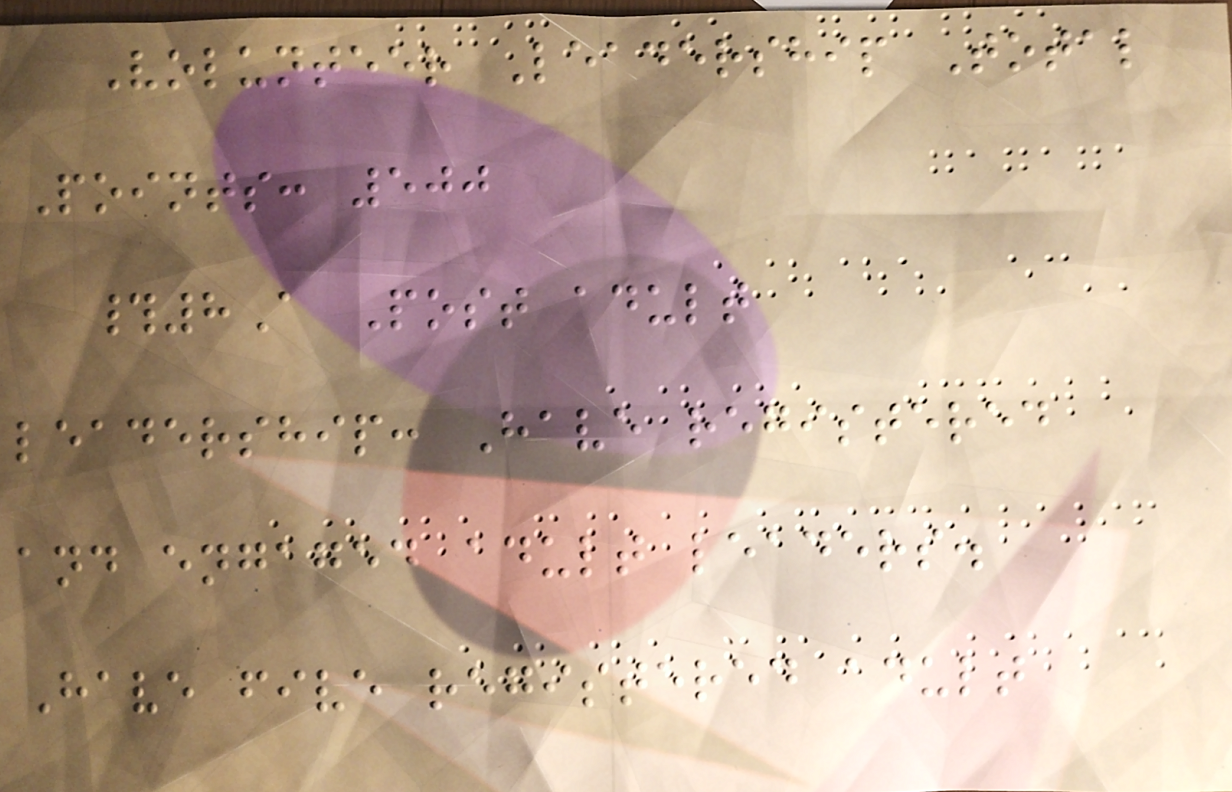Volunteer Leadership Total
Points: 500
#8A Post adult
leadership: Have registered
and engaged adult leaders.
Have five registered adult
